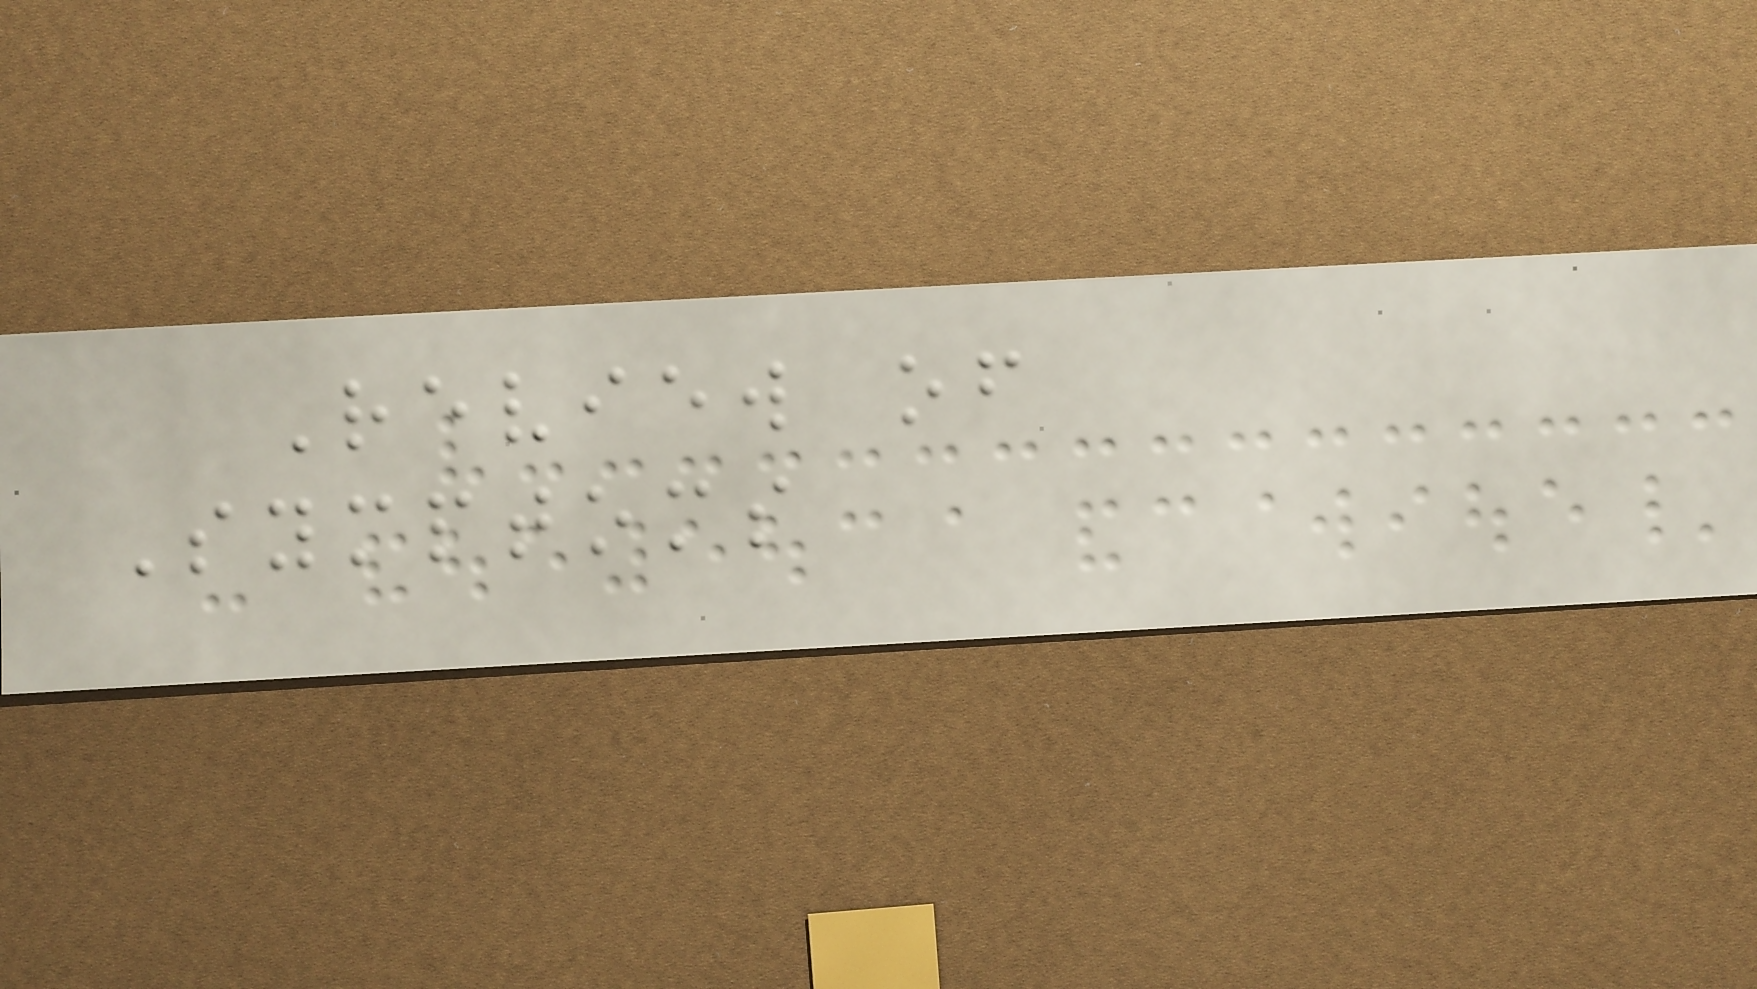Review of
Symptoms
